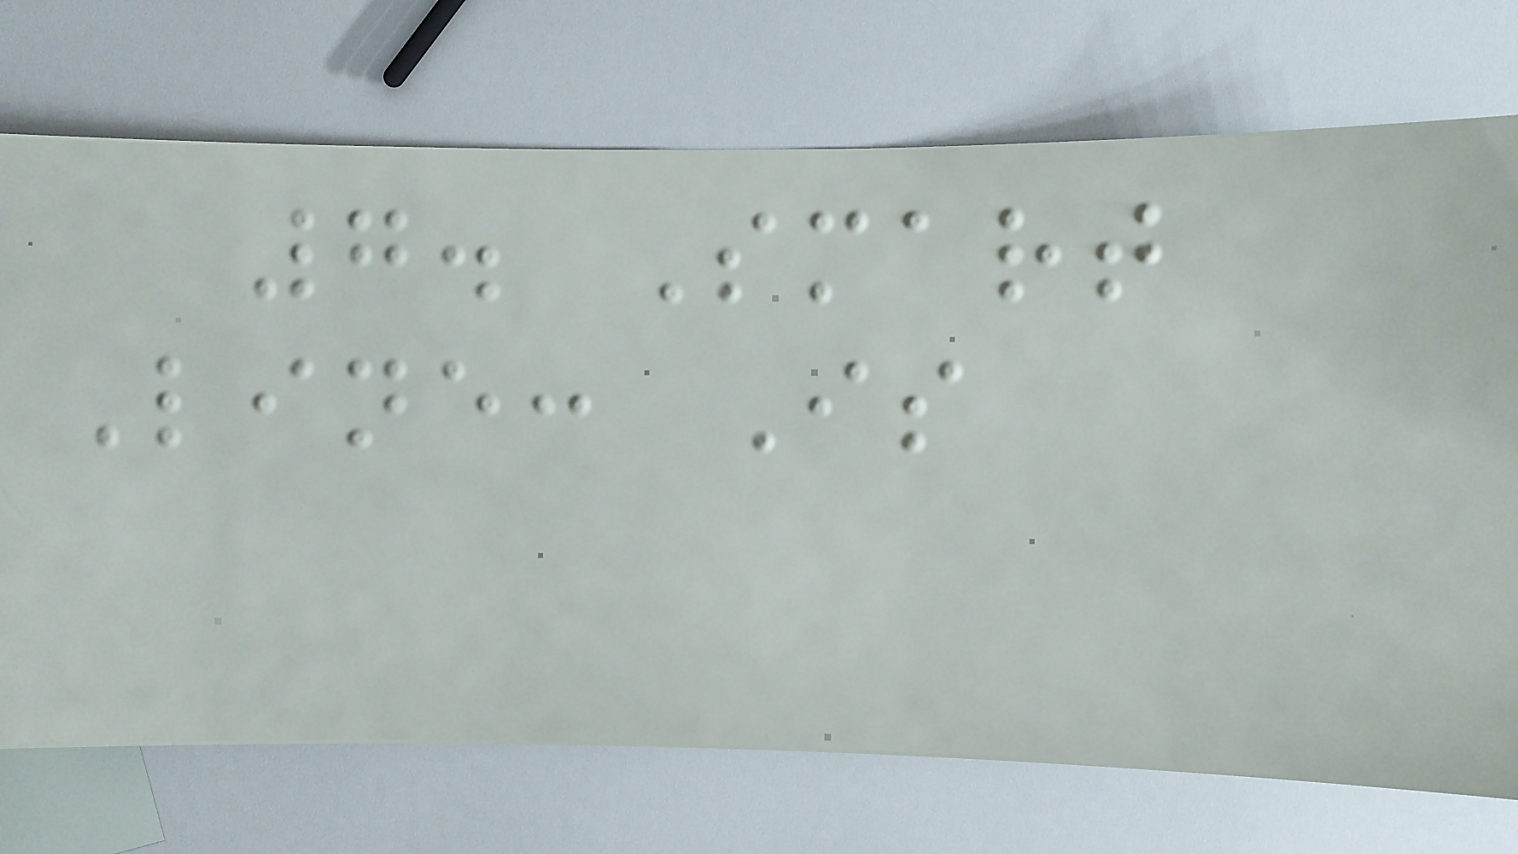7. Smart
Line: Is
